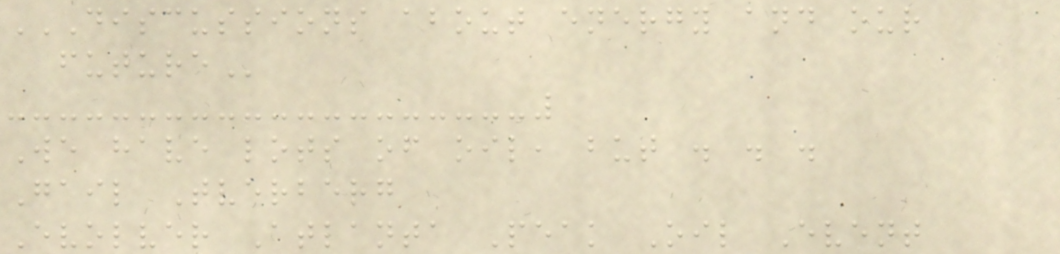DISCUSSIONS ABOUT ENERGY AND OUR
FUTURE
We have lots of oil, but . . .
Gail Tverberg
Evolver Atlanta Peak Oil Event
